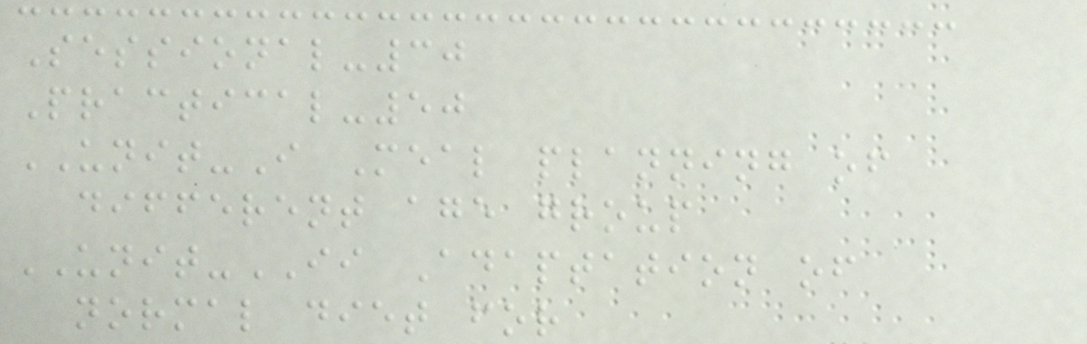Sessional-30
Practical-50
UNIT-I Meal planning of
different age group
UNIT-II Adaptation of
normal diet for
